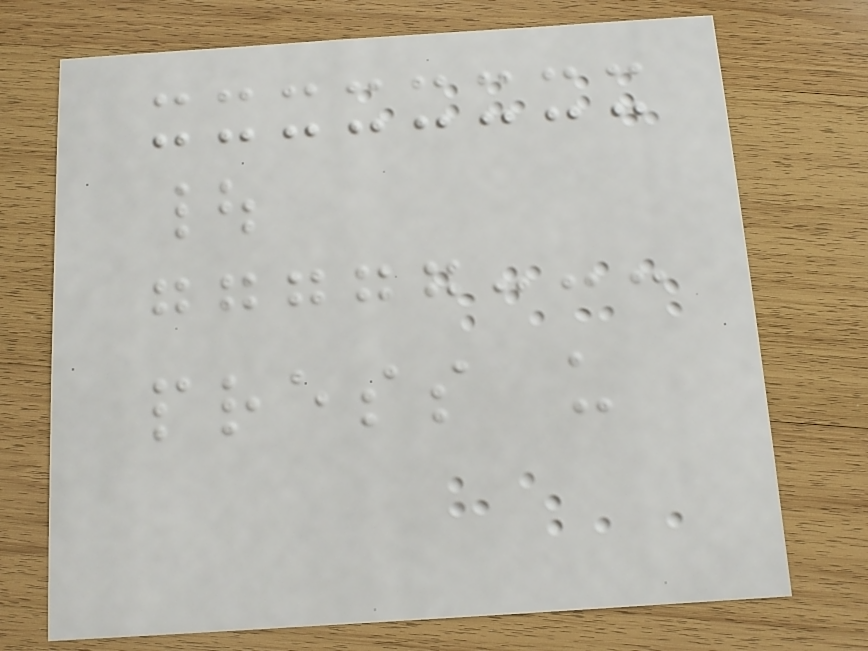|
press u
